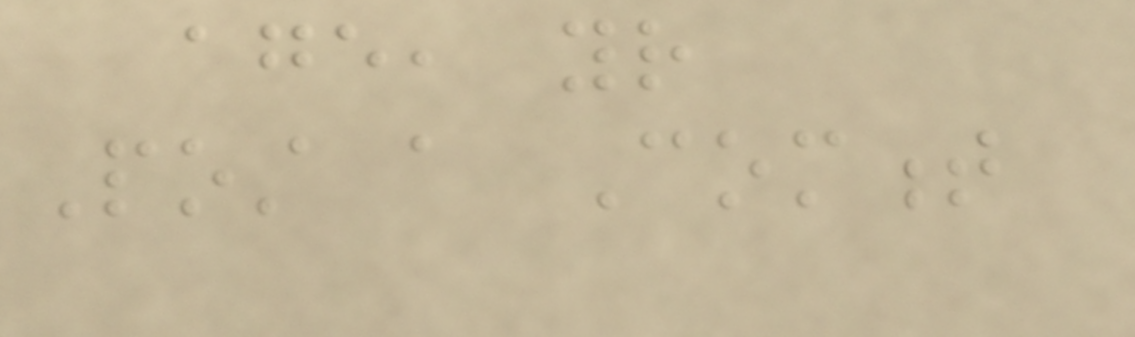age, your
Post a Comment
